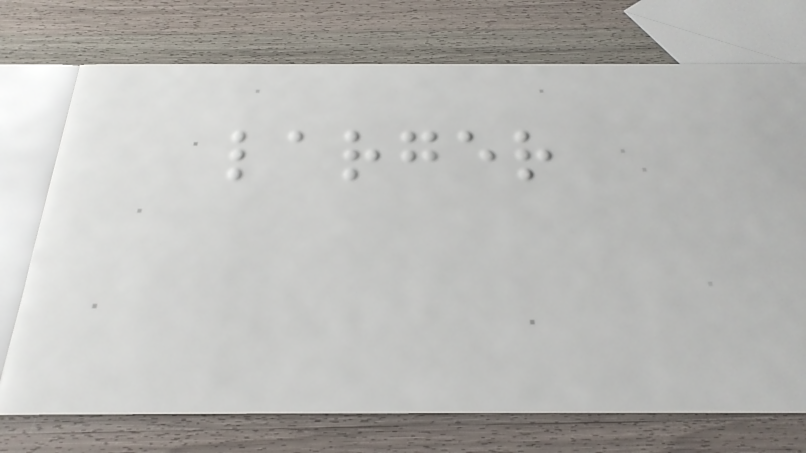larger
